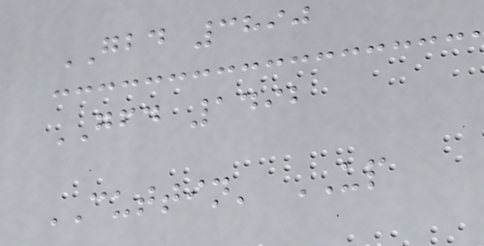GBD 3890
GFD 1492
CUTTIN' UP
